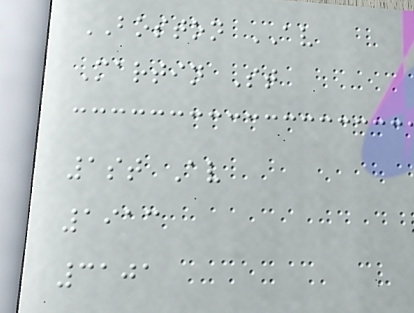BOSTON AV
Martin St
1st Av
1913
3101
